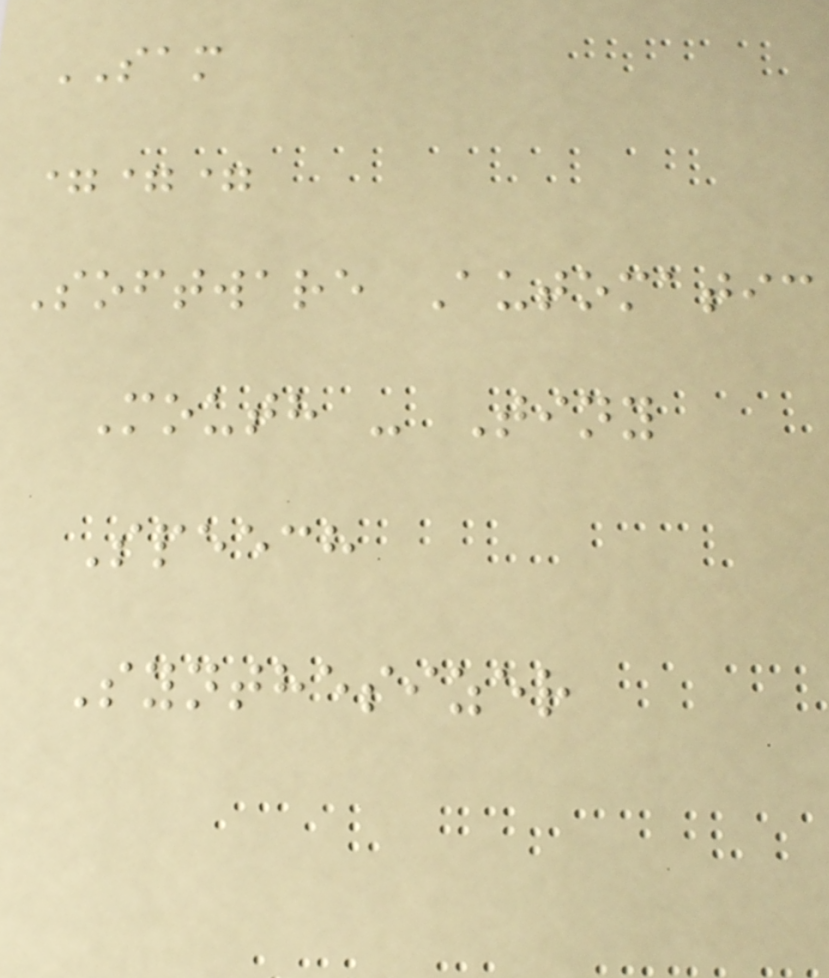SAM
===
Software Automatic
Mouth - Tiny
Speech
Synthesizer
